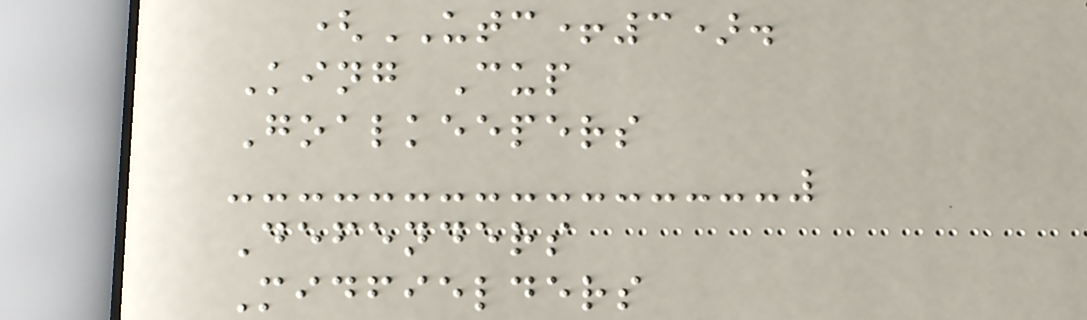(UTC+3).
King Cup
Goalkeepers
Defenders
Midfielders
